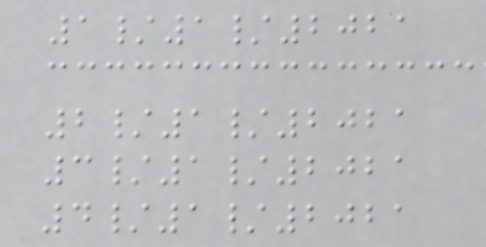1/1/2021
2/1/2021
3/1/2021
4/1/2021
